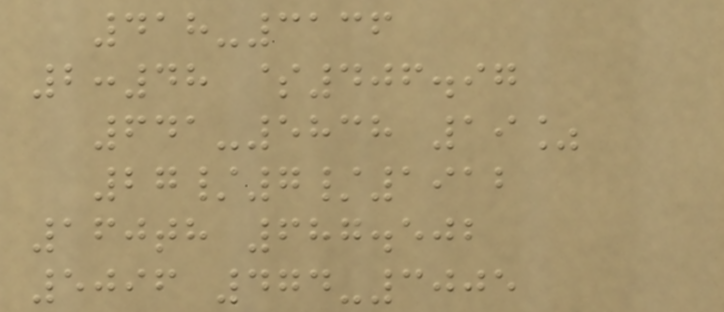418-3136
2:48 $406.97
641-5838 19%
27/7/1912
160th 687.502
5096 474-3005
